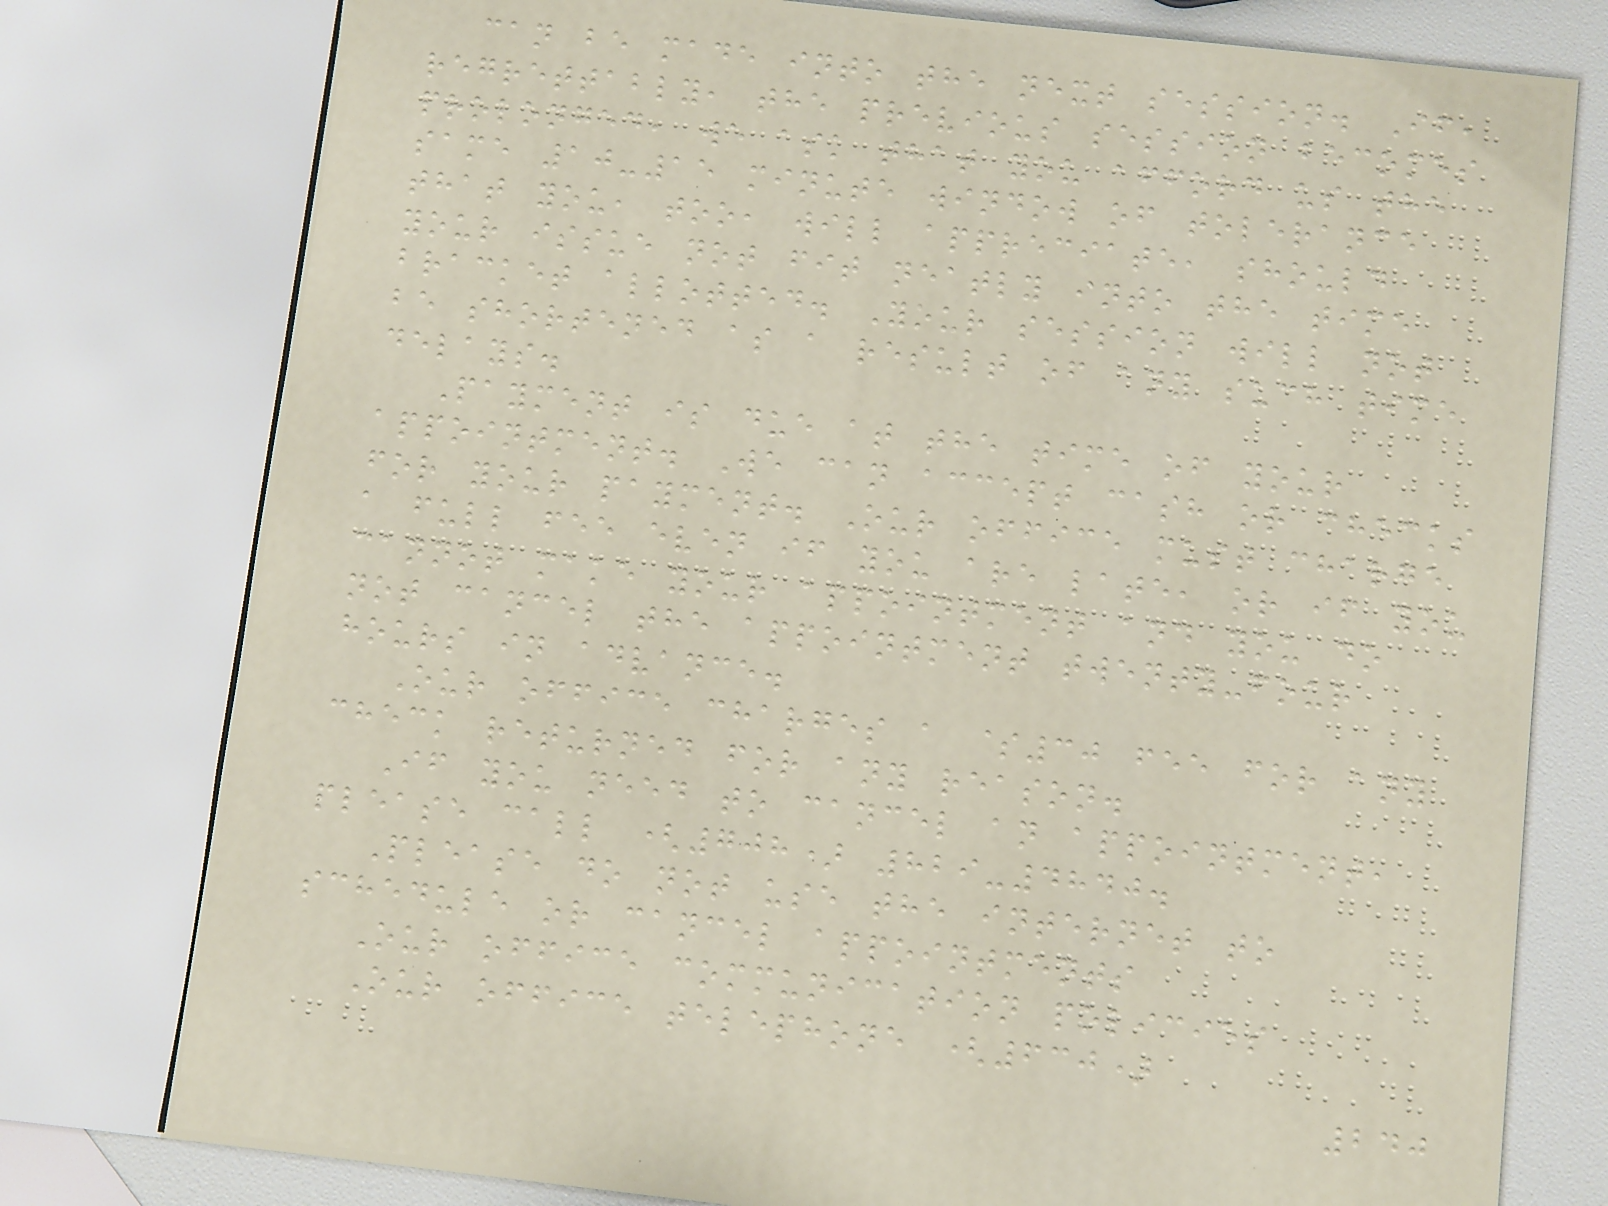can be made into the next session. If,
regrettably, the previous session becomes
prolonged, we ask that you afford us the
same 10-15 minute window of tolerance
that you, too, will appreciate, should
your issue not fit neatly into the time
bracket allotted. Your session will not
be shortened as a result of any such time
delays.
Payment is due at the time of your
appointment. We can accept cash or checks
for your payment. Our office must charge
a full fee even if you are late, or if you
cannot make your appointment and you do
not cancel the appointment twenty-four
hours in advance.
Our office charges a $30 fee for any
check returned for any reason.
If you need to cancel an appointment,
please call (708) 829-4840.
Please do not use the internet to
schedule or cancel appointments
Our office communication policies
Our office telephone (630)
240
